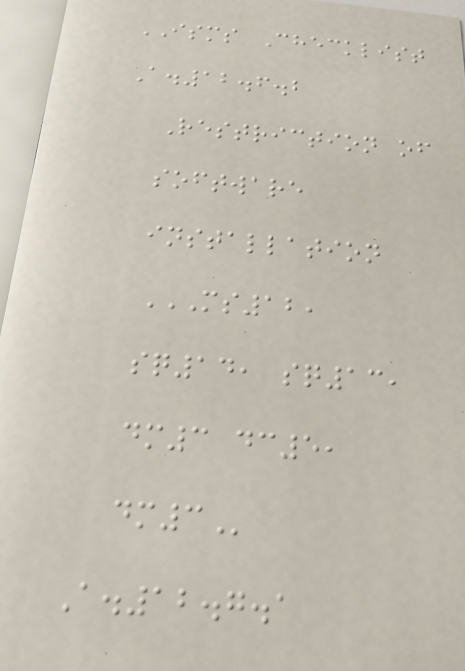ISMS Checklist
A.12.6.2
Restriction of
software
installation
MS12,
SQ14, SQ13,
DM3 DC5,
DM3
A.12.7.1
